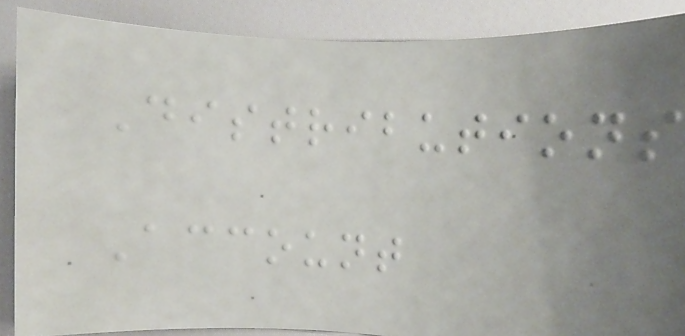Distributions
Account
